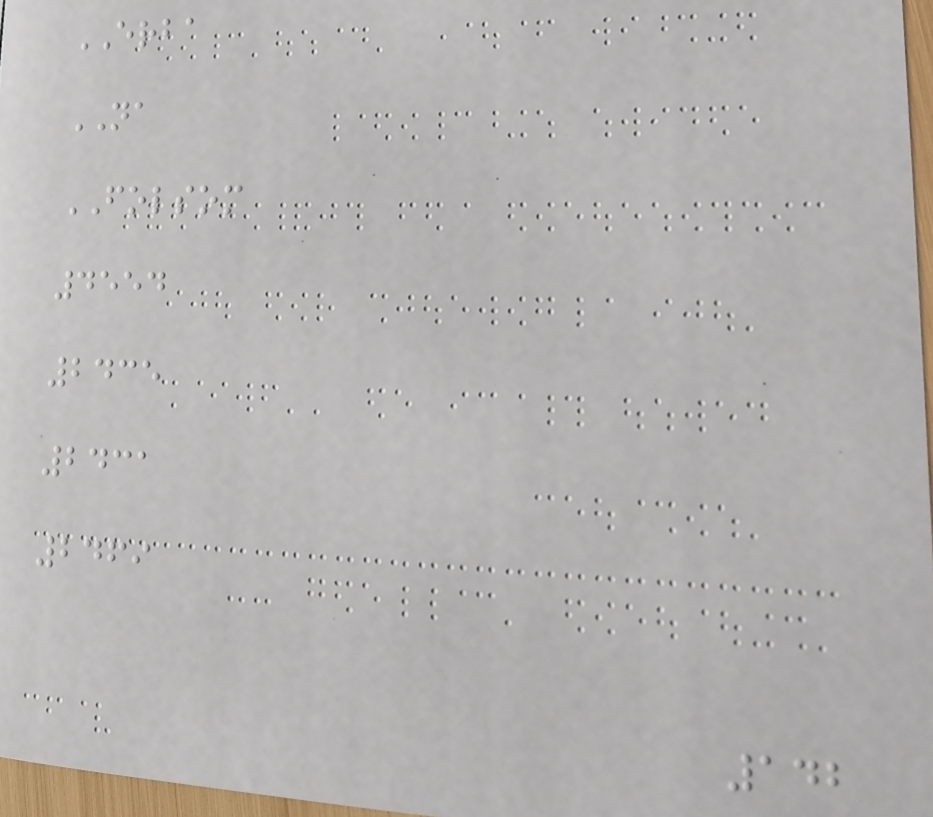ERBA
NA
FOLSOM
4554
2435
2431
2469
142
